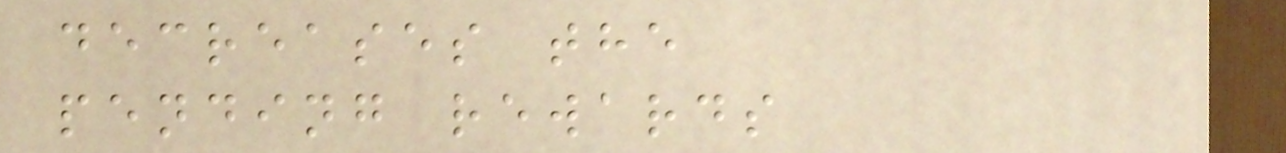decreases the
pending rewards
